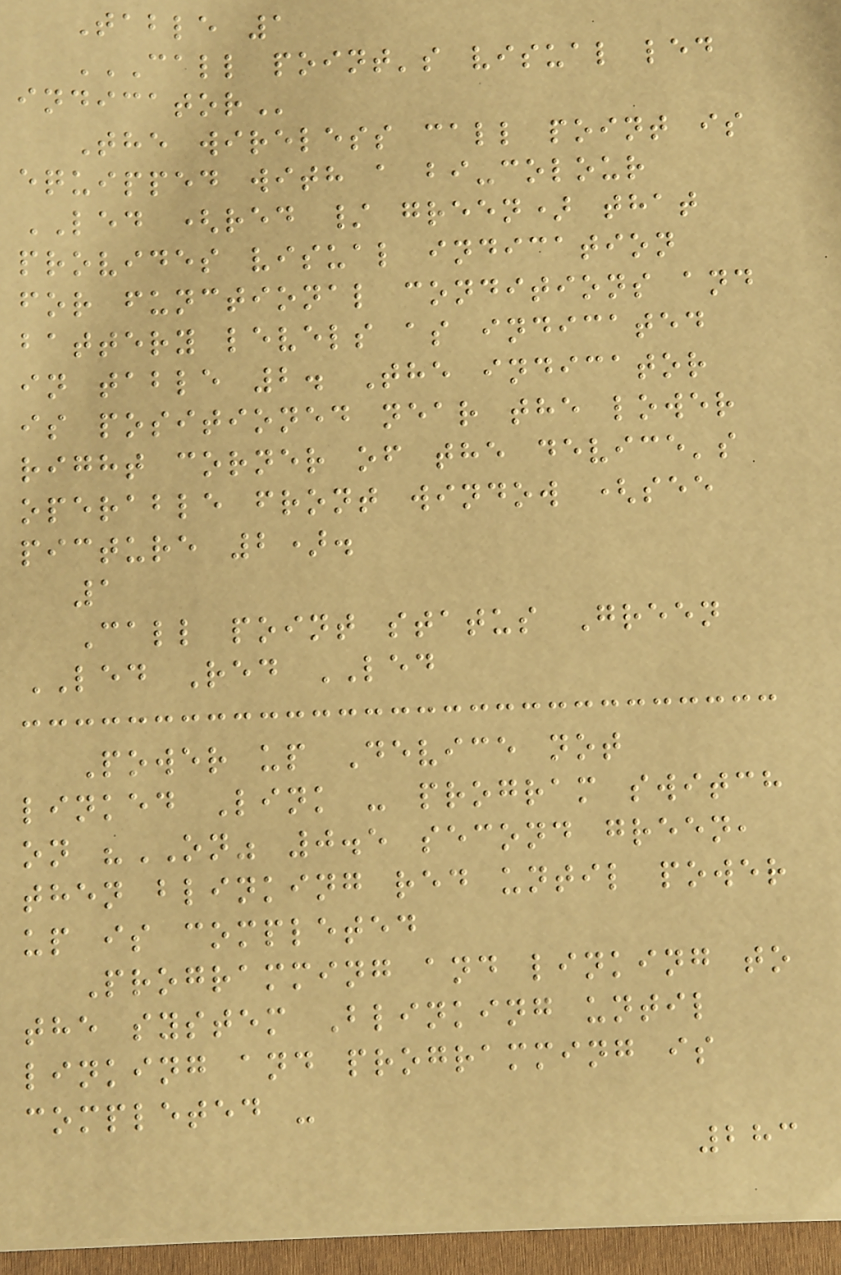Table 1
CALL POINT'S VISUAL LED
INDICATOR
The wireless call point is
equipped with a bi-colour
LED (red / green) that
provides visual indication
for functional conditions and
battery levels as indicated
in table 2. The indicator
is positioned near the lower
right corner of the device's
operable front window (see
picture 2).
1
Call point status Green
LED Red LED
Power up Device not
linked Link - program switch
on "ON" 0.5 second green,
then blinking red until power
up is completed
Programming and linking to
the system Blinking until
linking and programming is
completed -
283
